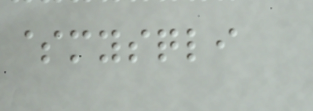$mysqli
